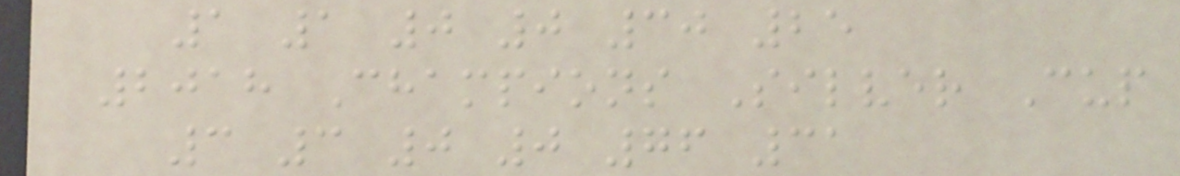1 1 0 0 30 25
2018 Champions Silver Cup
3 3 0 0 76 31
